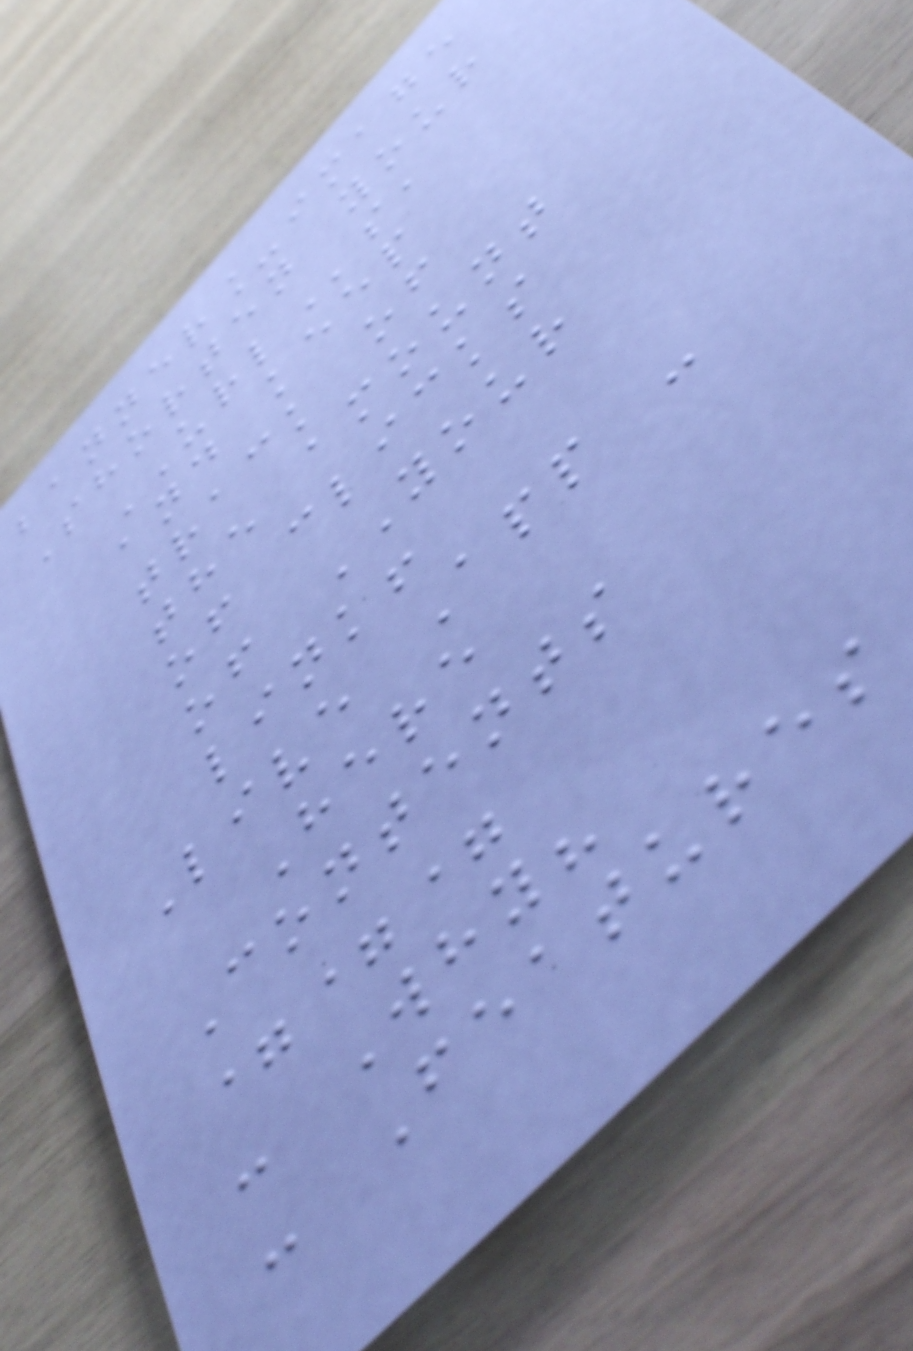banner_image
Shorten your
URLs,
and keep
track of
the amount
of clicks
of YOUR
link!
Live App -
Here
Contents
===
- Why?
- Features
